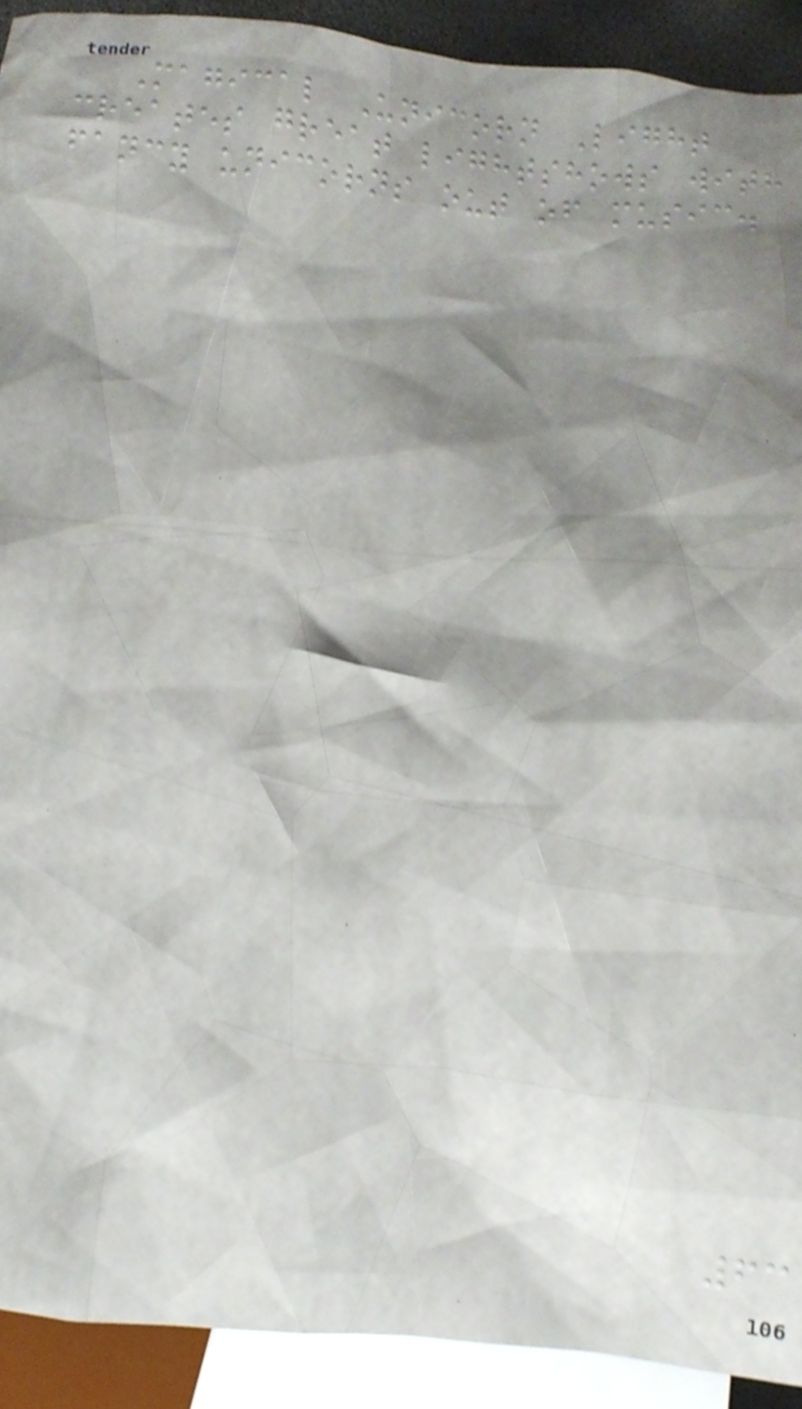Magical Unicorn Light
creates great lightshows with
fancy unicorns out of music.
63
